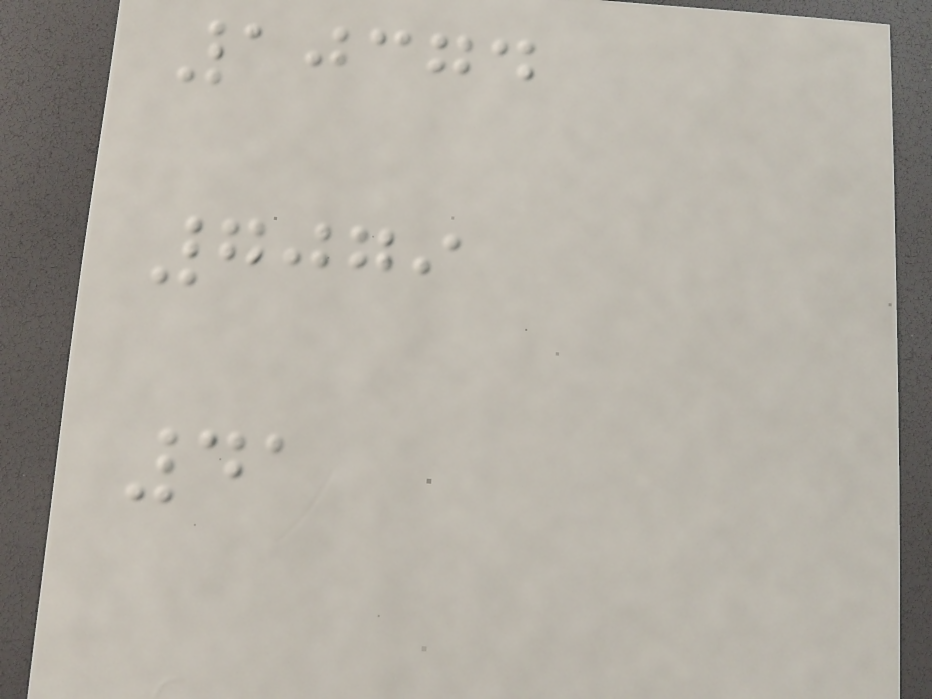10374
7079
41
